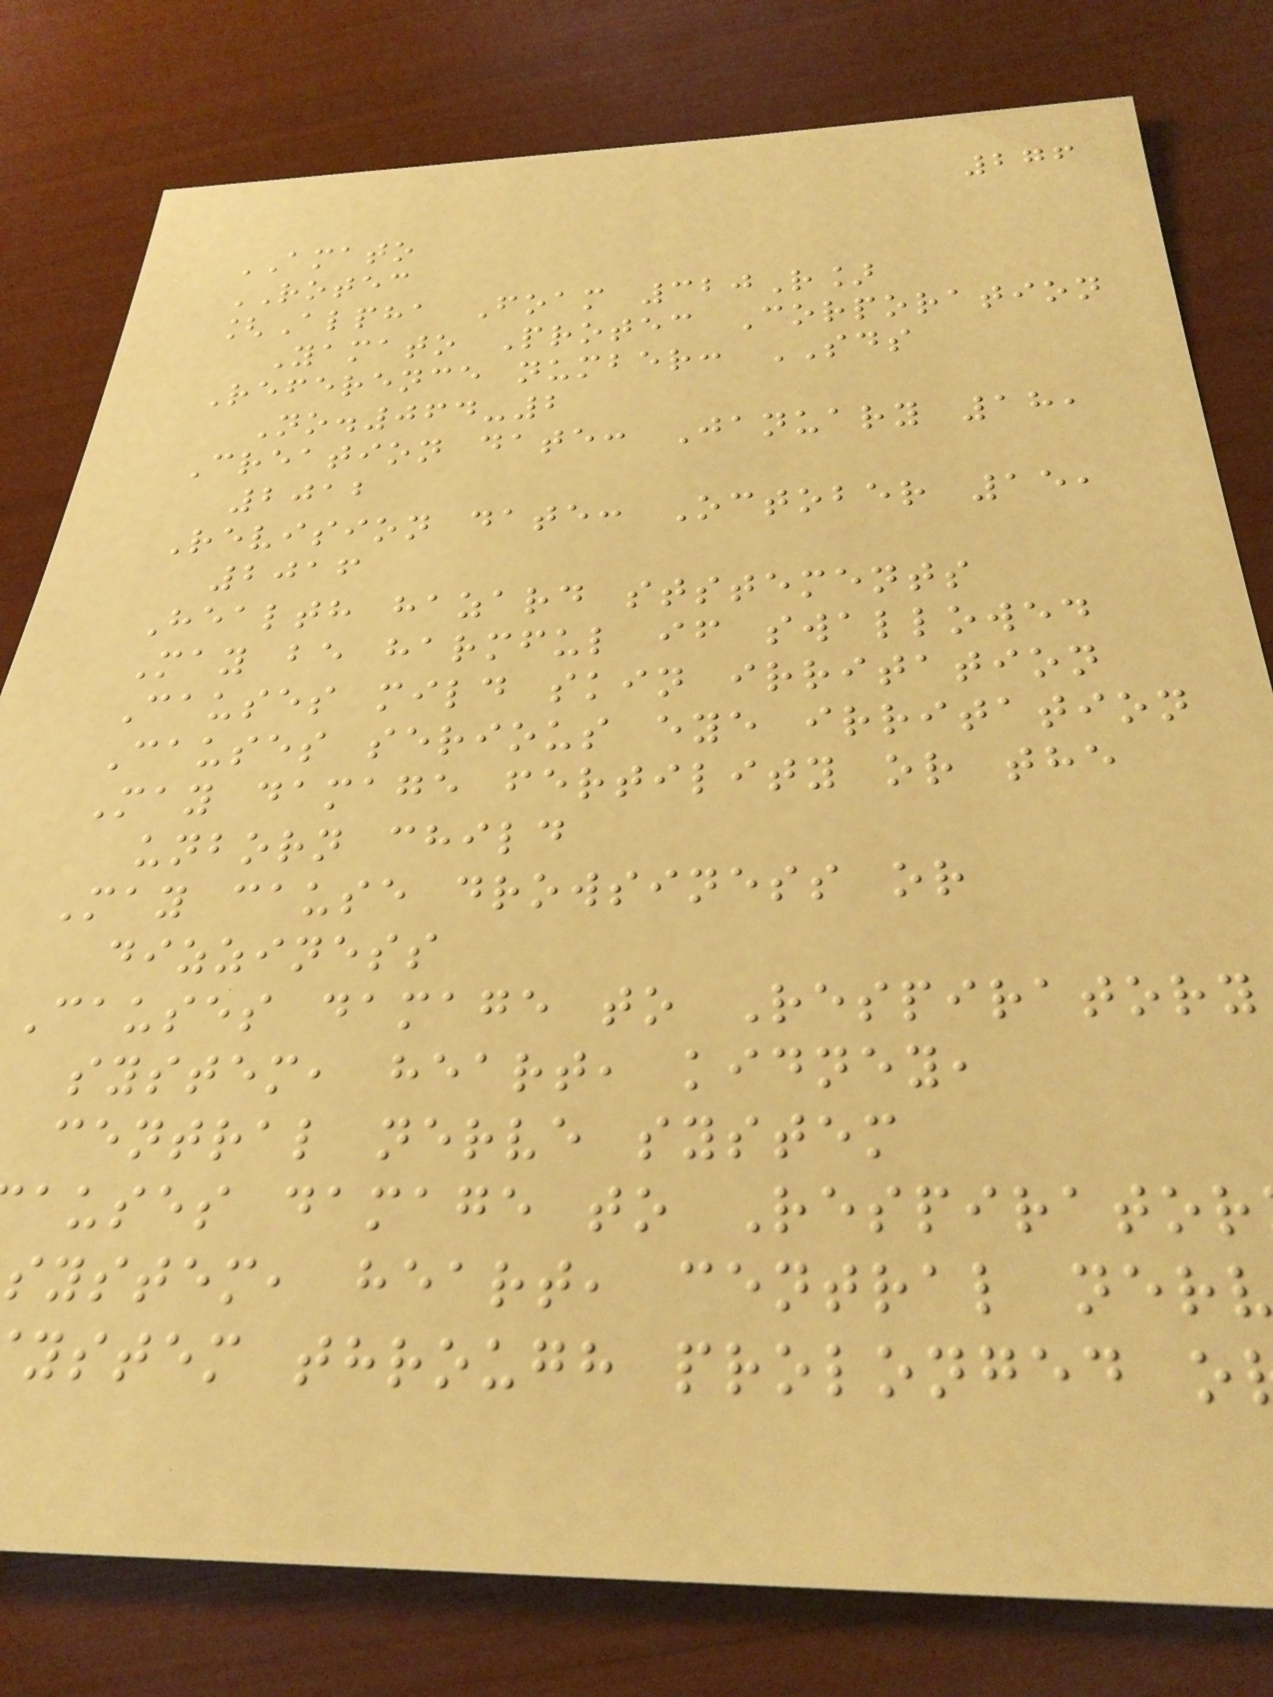276
AMATO
ROTEC
[Alpha Foam 320R]
Yamato Protec Corporation
Reference number: SDS
No.064-2
Creation date: January 18,
2012
Revision date: October 15,
2016
Health hazard ststements
May be harmful if swallowed
Causes mild skin irritation
Causes serious eye irritation
May damage fertility or the
unborn child
May cause drowsiness or
dizziness
Causes damage to Respiratory
system, heart, kidney,
central nerve system
auses damage to Respirator
system, heart, central nerv
ystem through prolonged o
